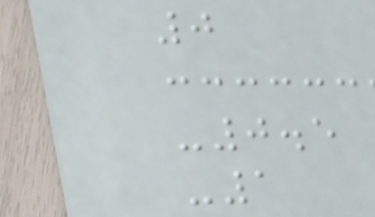0
-0.5
-1
